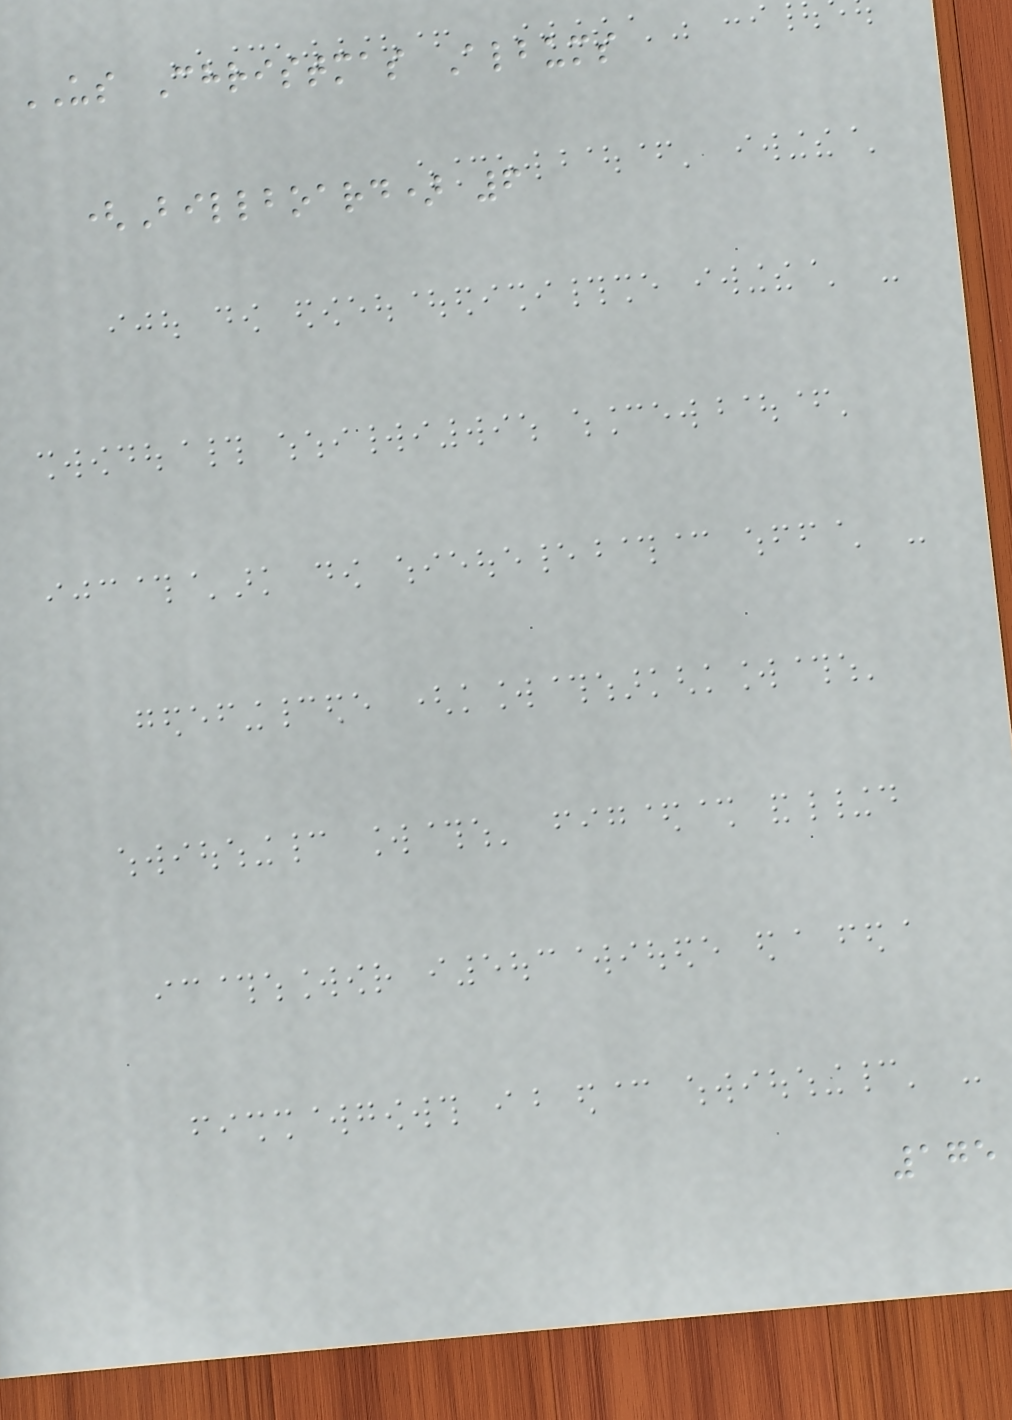US Christmas Albums
(Billboard) 6
175
